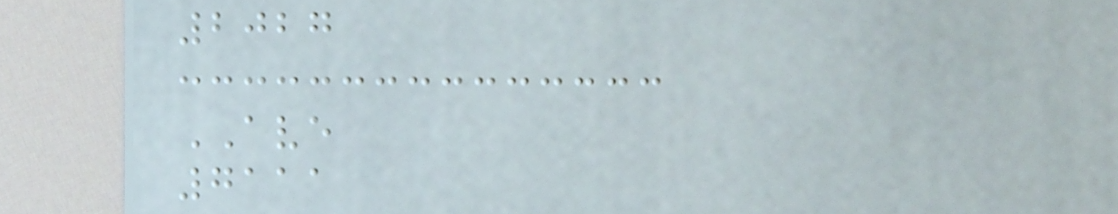2027
AVE
7111
